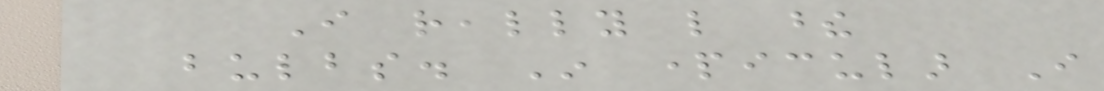I really like these
bulbs. In particular I
